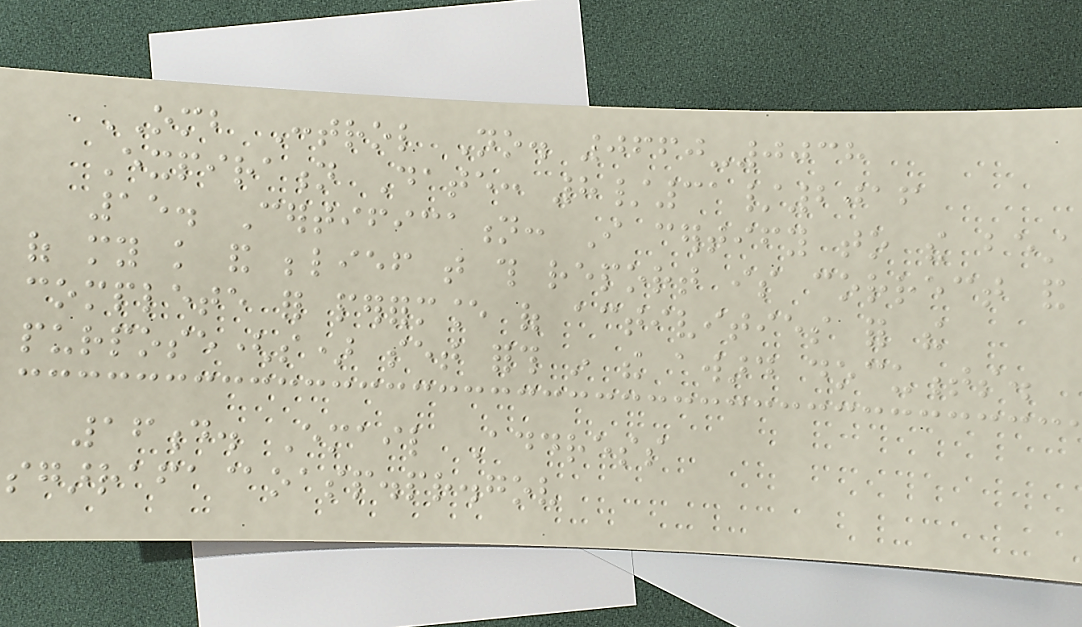OMB Control No. 0660-0038
Expiration Date: 8/31/2016
15. Certification: I certify to the best
of my knowledge and belief that this report is correct and
complete for performance of activities for the
purpose(s) set forth in the award documents.
16d. Email Address
sgarrafa@oasp.pr.gov
